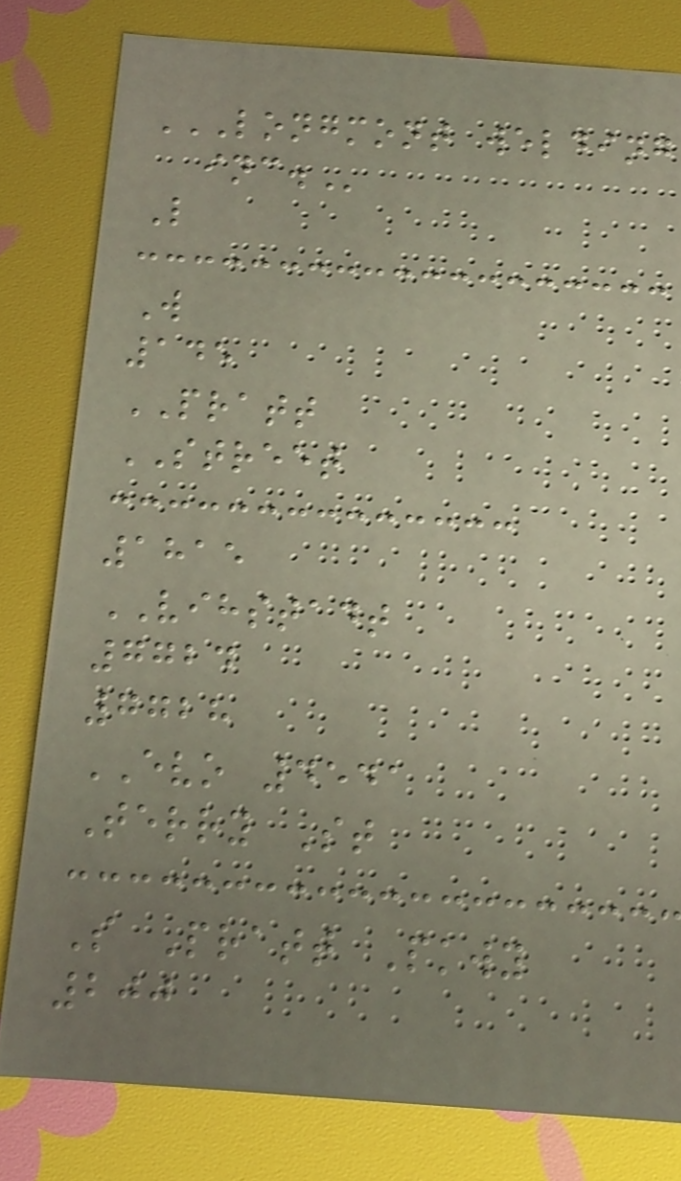LONGMONT WELDING
INC.
L
W
145
PRATT
STREET
1815
VIHSTADT
7724
7728
EVO 4541
Terry St
S Pratt Pkwy
200
